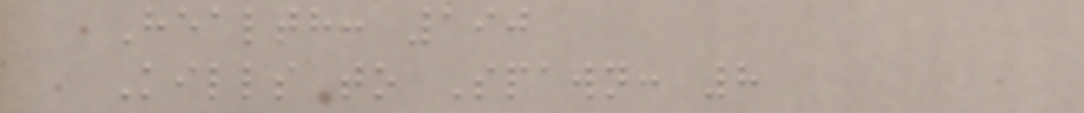Health: 190
Kills to Spawn: 8
